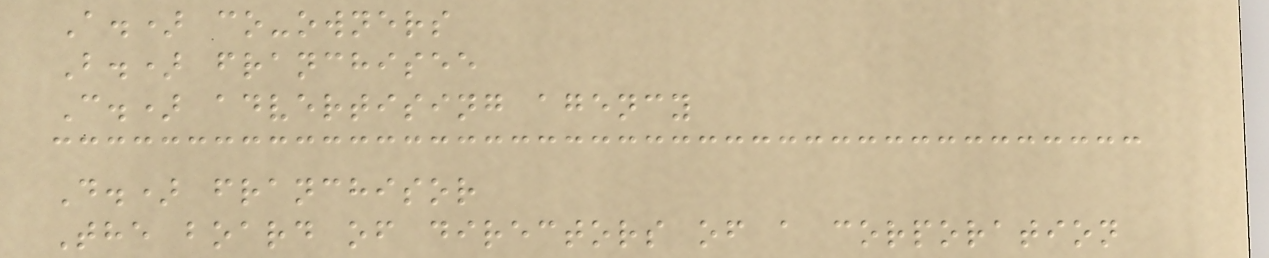A.) co-owners
B.) franchisee
C.) advertising agency
D.) franchisor
The board of directors of a corporation
